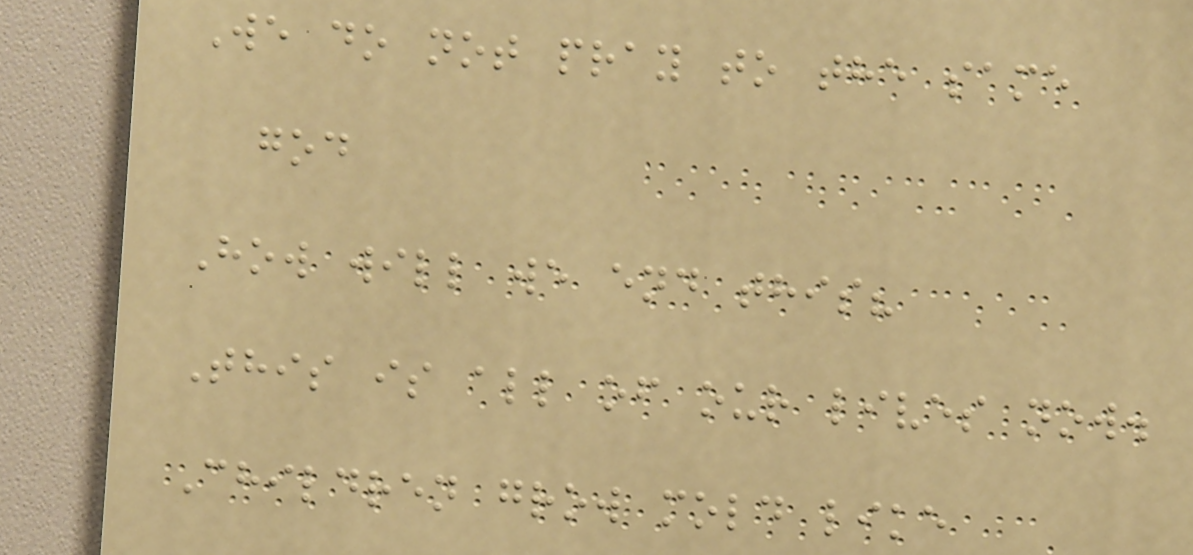We do not pray to the same
god
How will we end this?
This is all of our lives now.
Children grow mold like
